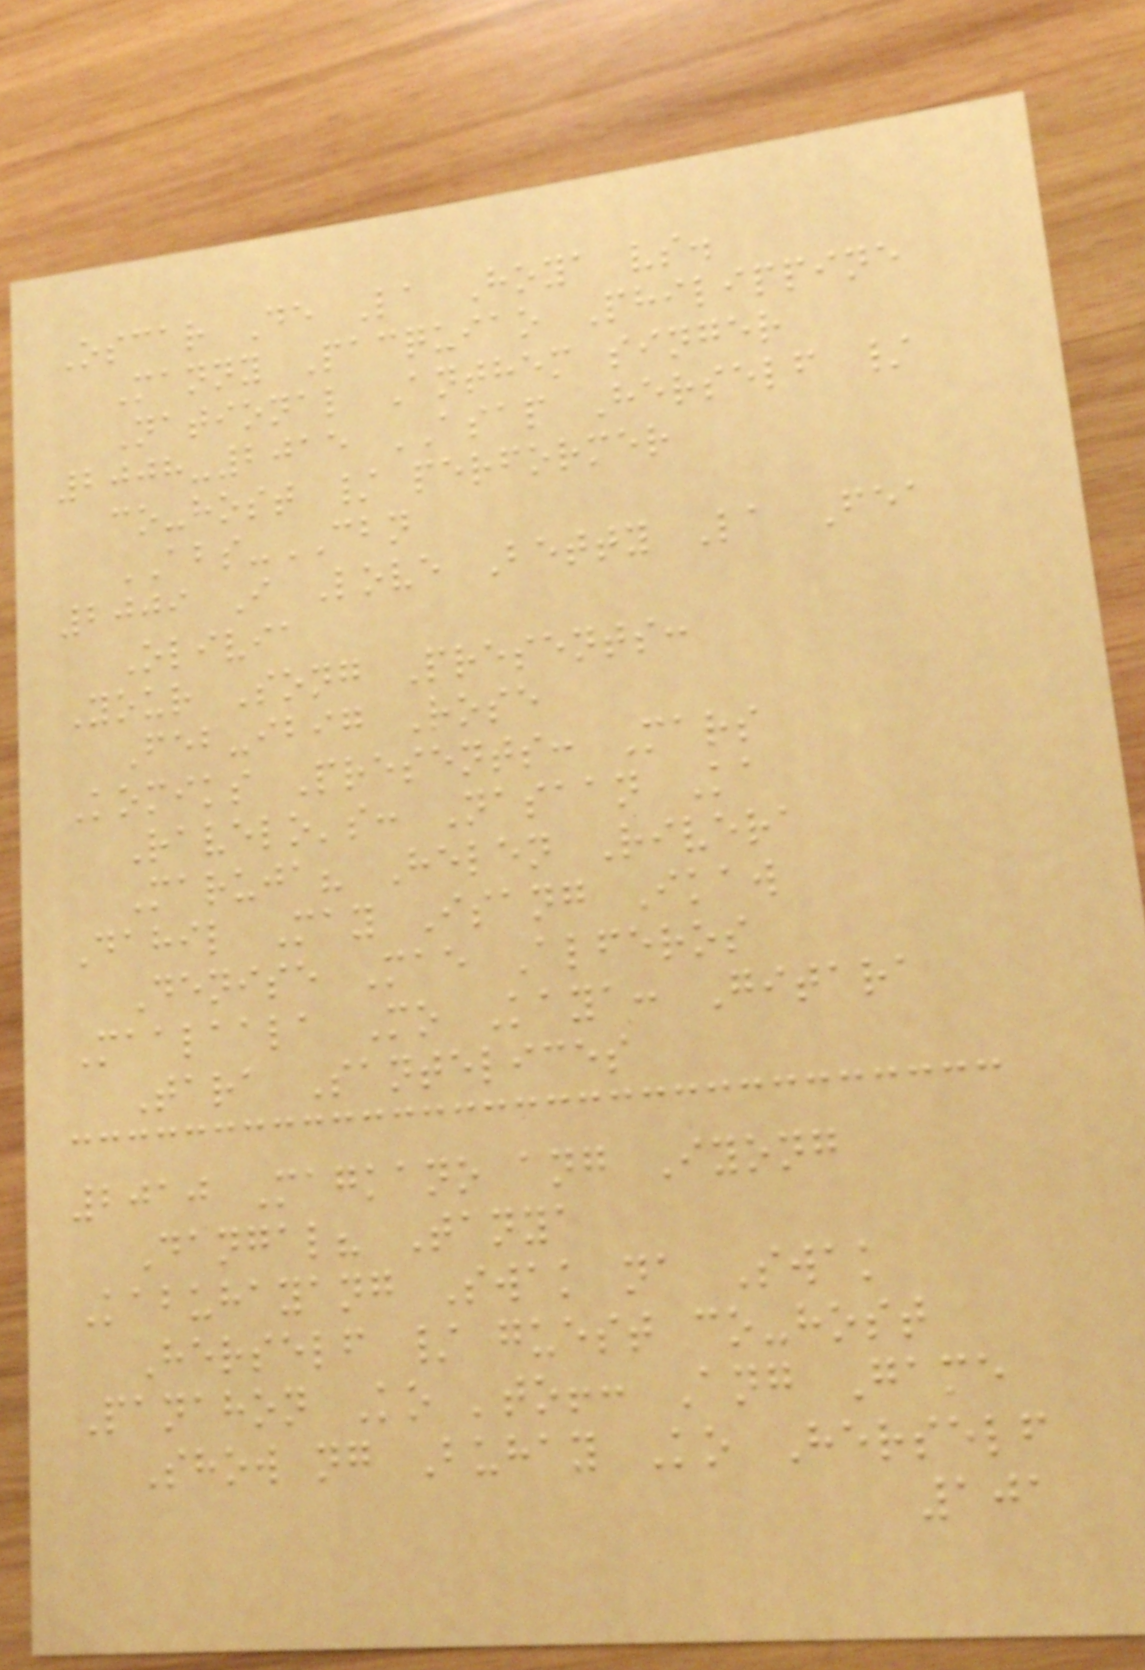Oscar De La Hoya vs.
Manny Pacquiao Philippine
National Anthem singer
2008-2015 ASAP Herself /
co-host / performer
ABS-CBN
2009 I Love Betty La Fea
Olivia
Your Song Presents:
Feb-ibig Rose
Komiks Presents: Mars
Ravelo's: Nasaan Ka
Maruja? Helen Rivera
Dahil May Isang Ikaw
Denise Mae Alferos
Maalaala Mo Kaya: Gitara
Tara Santelices
2010 Magkano ang Iyong
Dangal? Tanya
Kabuhayang Swak na Swak
Herself / guest co-host
Panahon Ko 'to!: Ang Game
Show ng Buhay Ko Herself
101
